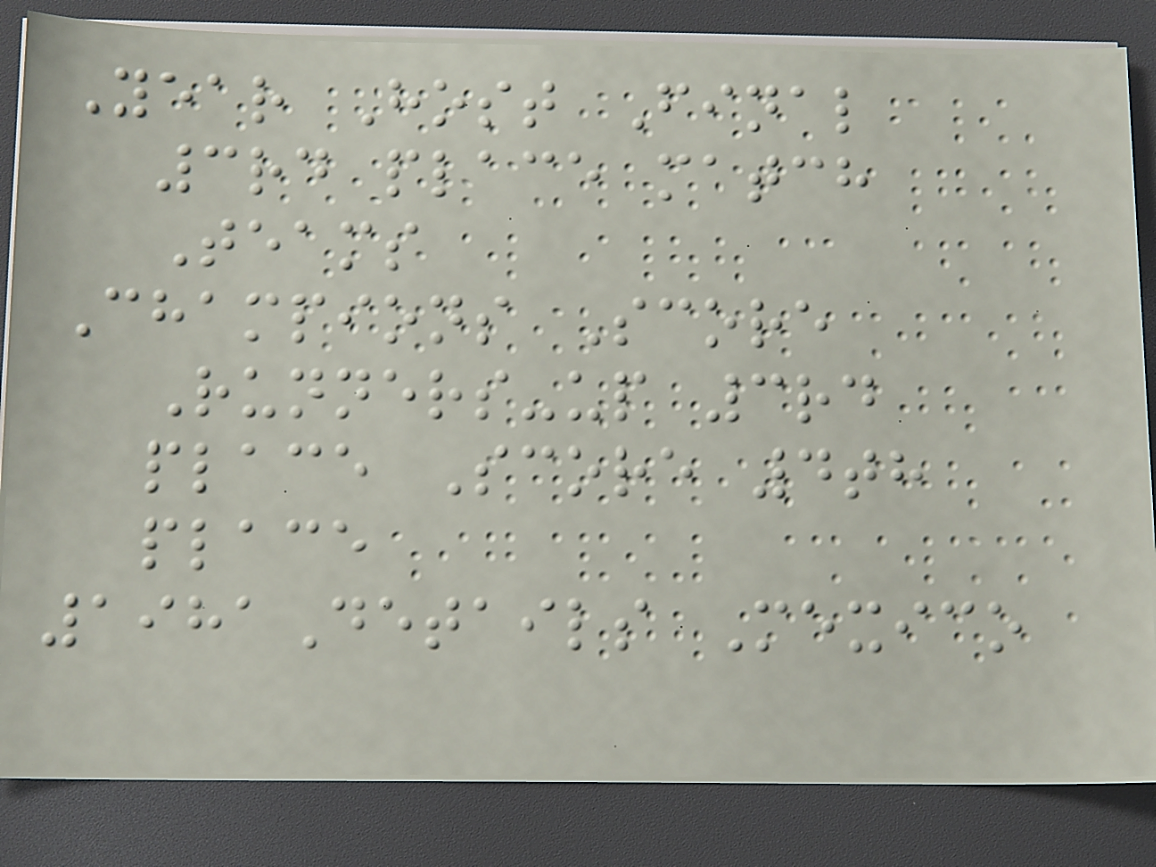Year Host Final
3rd place match
Teams
Champions Score
Runners-up 3rd
place Score 4th
place
1981Details Mexico
